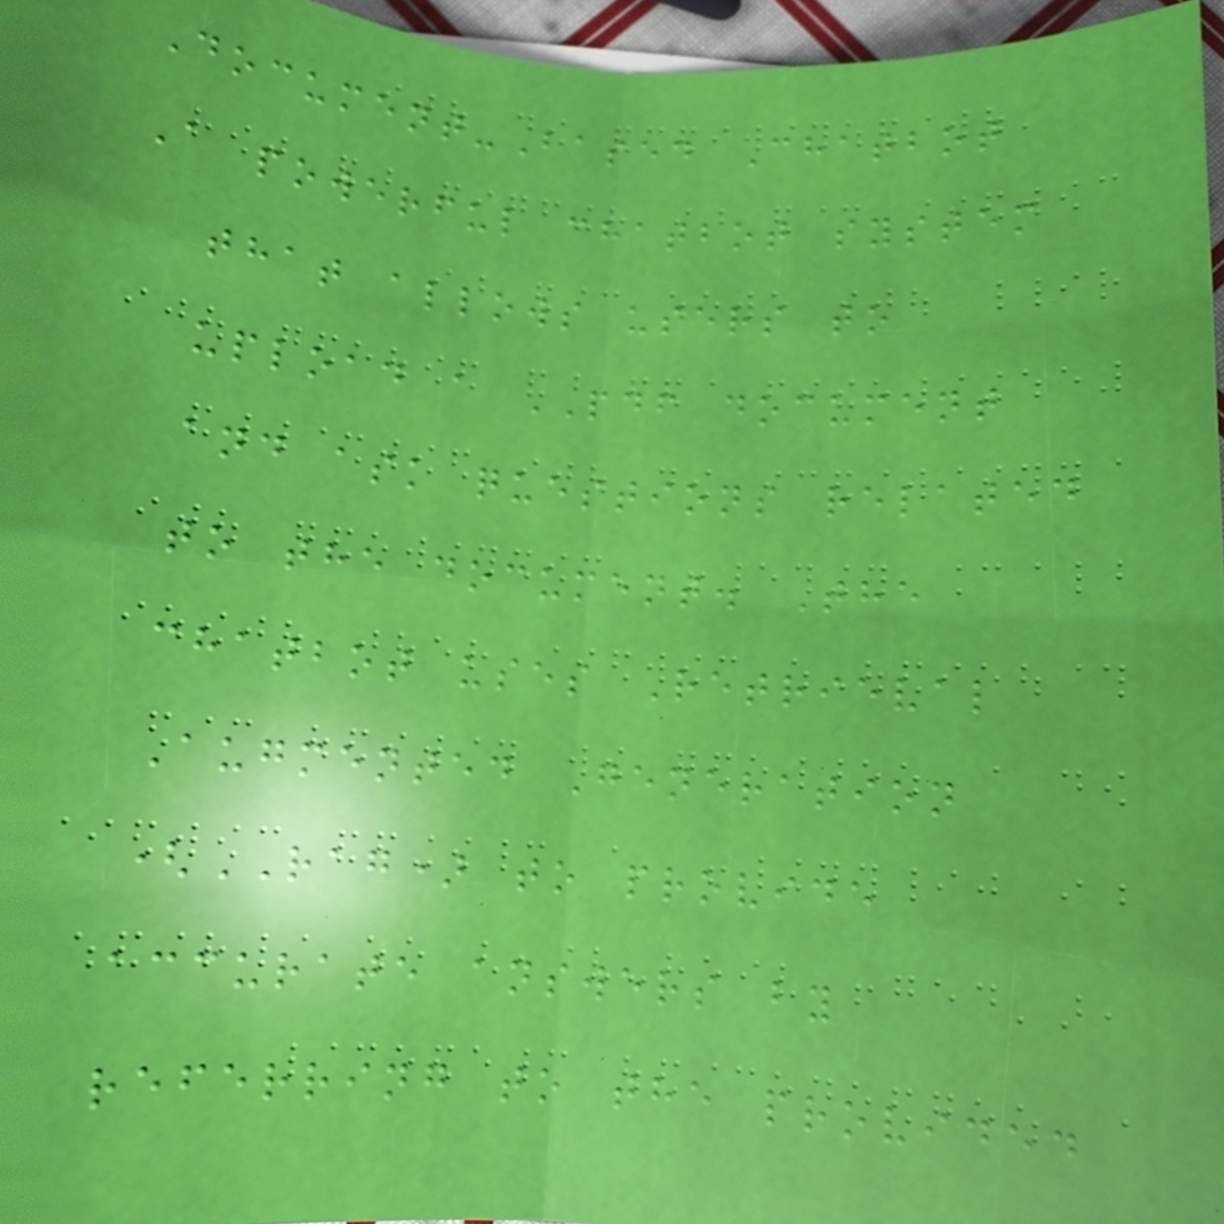Document-Based Chatbot
A powerful chatbot system
that allows users to
upload a PDF document
and ask questions related
to the document. The
chatbot uses Retrieval
Augmented Generation
(RAG) to provide
accurate answers by
referring to the provided
